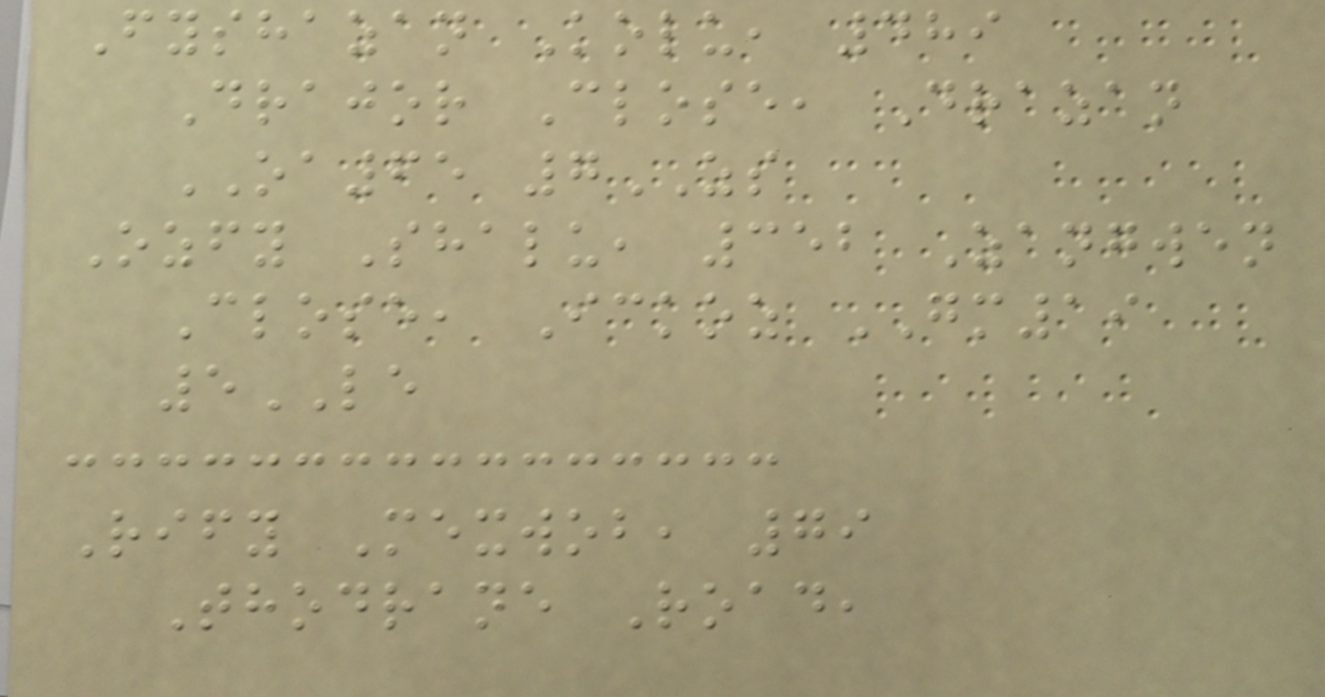Fyshazan Kolu, 489
Drajor Close, Drazan
OA65 7ZS
Ozfy Shalu, 352 Zangwen
Close, Ickoz GM19
5LE
Rify Mexwob, 79
Thodrane Road,
